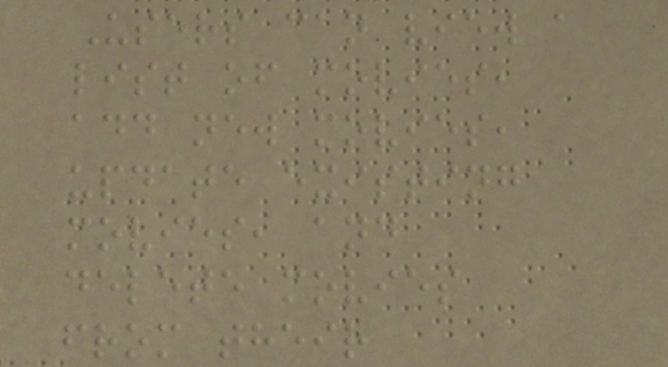Users can view a
list of movies,
add new movies,
update existing
movies, and
delete movies
from their
